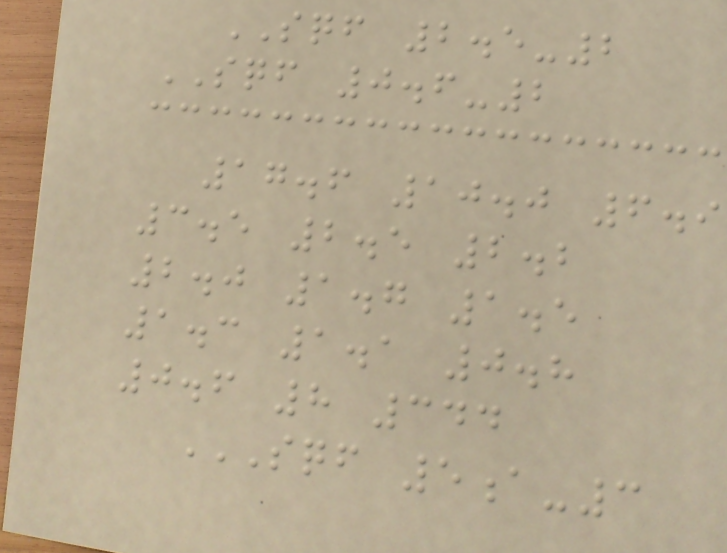SQF 2.5-2
SQF 0.6-2
17.6 10.0 6.9
3.5 2.5 2.2
2.0 1.7 1.5
1.3 1.1 0.8
0.6 8 344
SQF 5A-3
